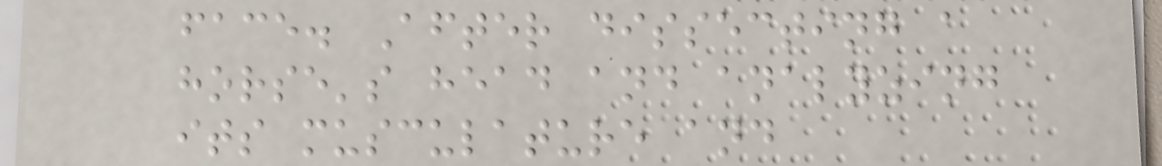face. After dissecting a
horse's head and analyzing
its musculature and
